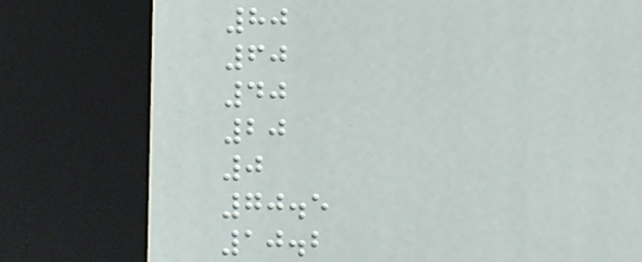80
60
40
20
0
70.5
10.2
